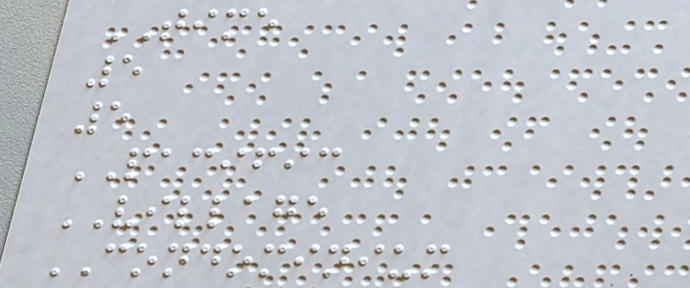TIME
5
5
PACIFIC
VILLAGE
CONDOMINIUM
